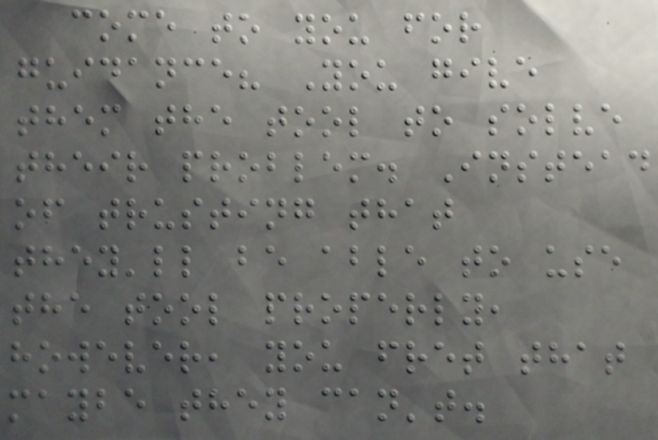come to you for
guidance? You give
them the tool to solve
their problem. Instead
of trusting that
they'll be able to use
the tool properly,
however, you fret that
maybe they can't.
